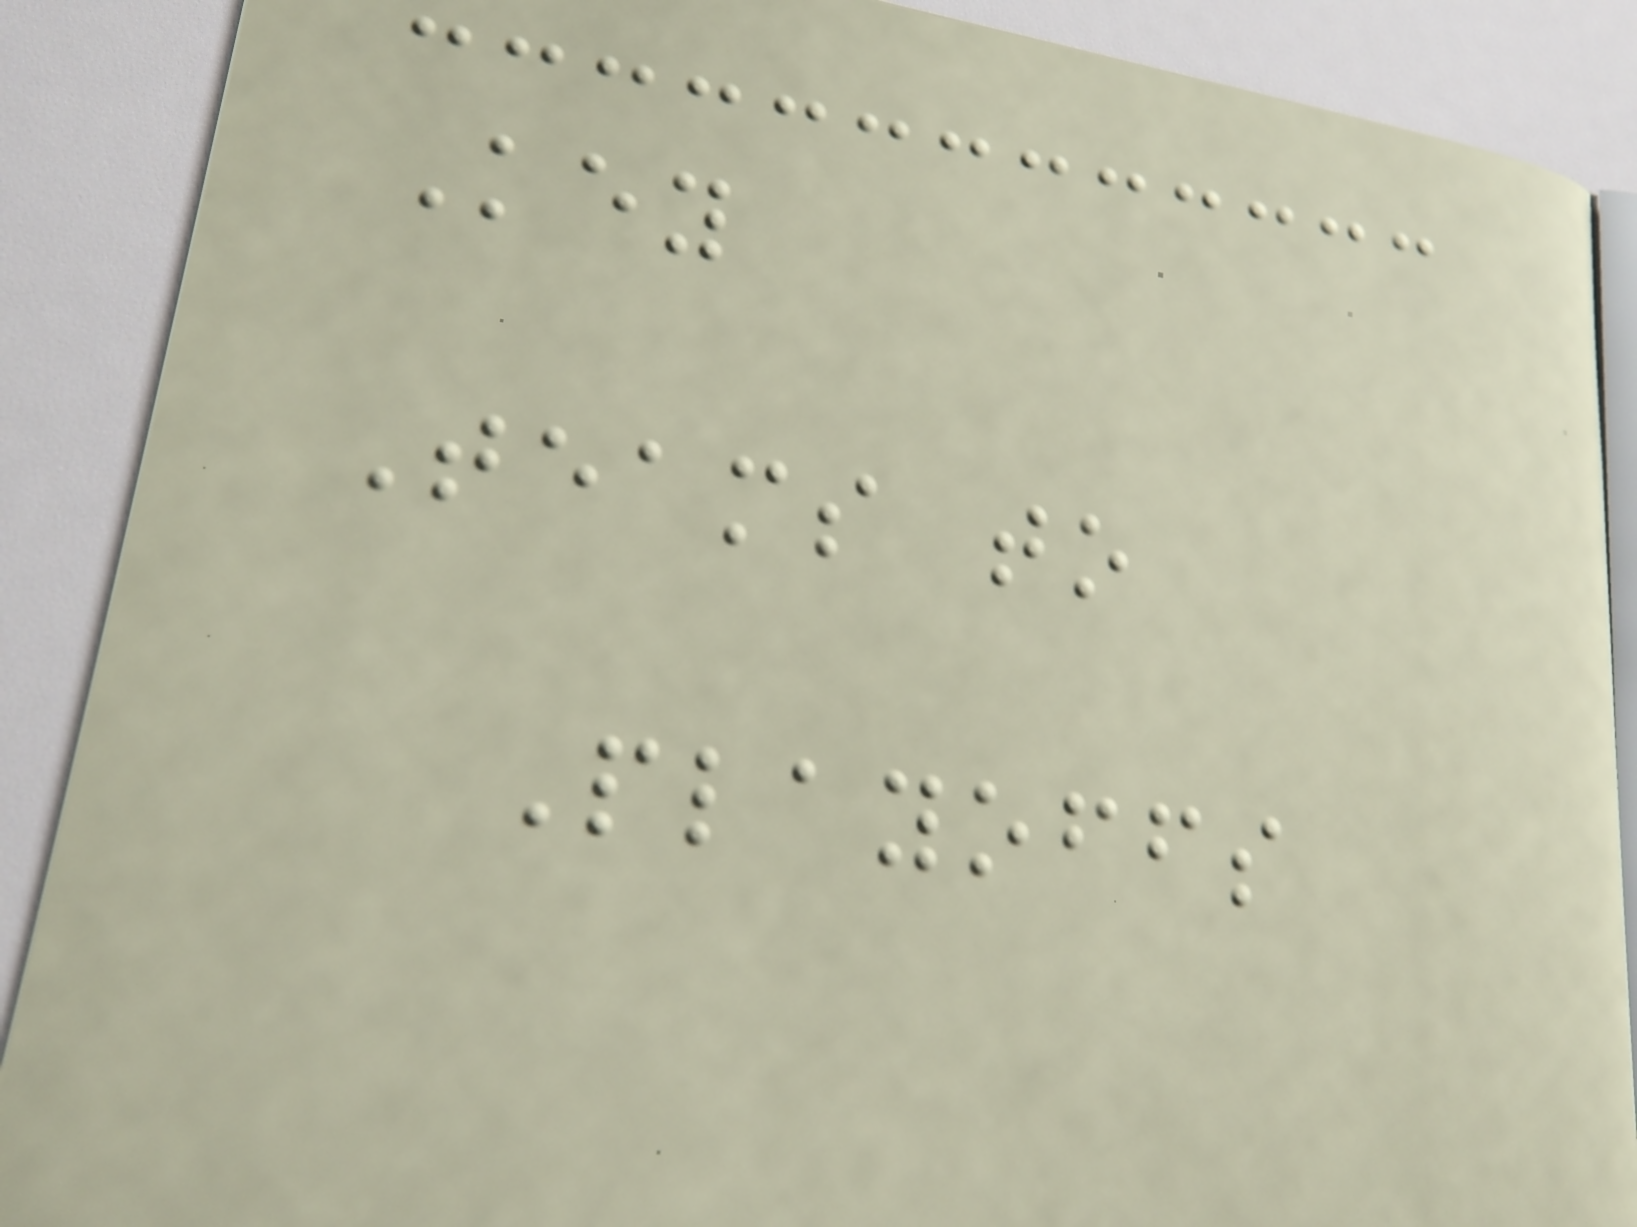Key
Teams to
Playoffs
